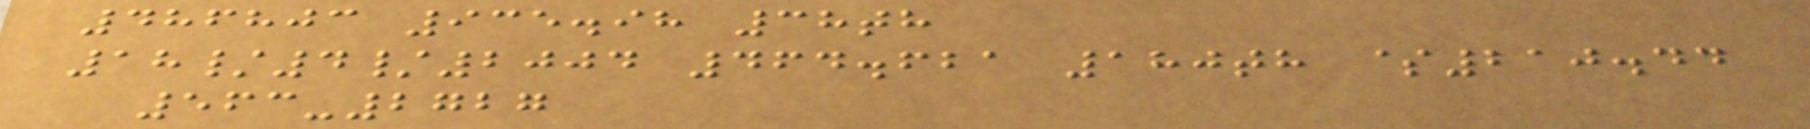486803 935.98 38th
18/4/2004 464.621 180th $210.44
563-2727
